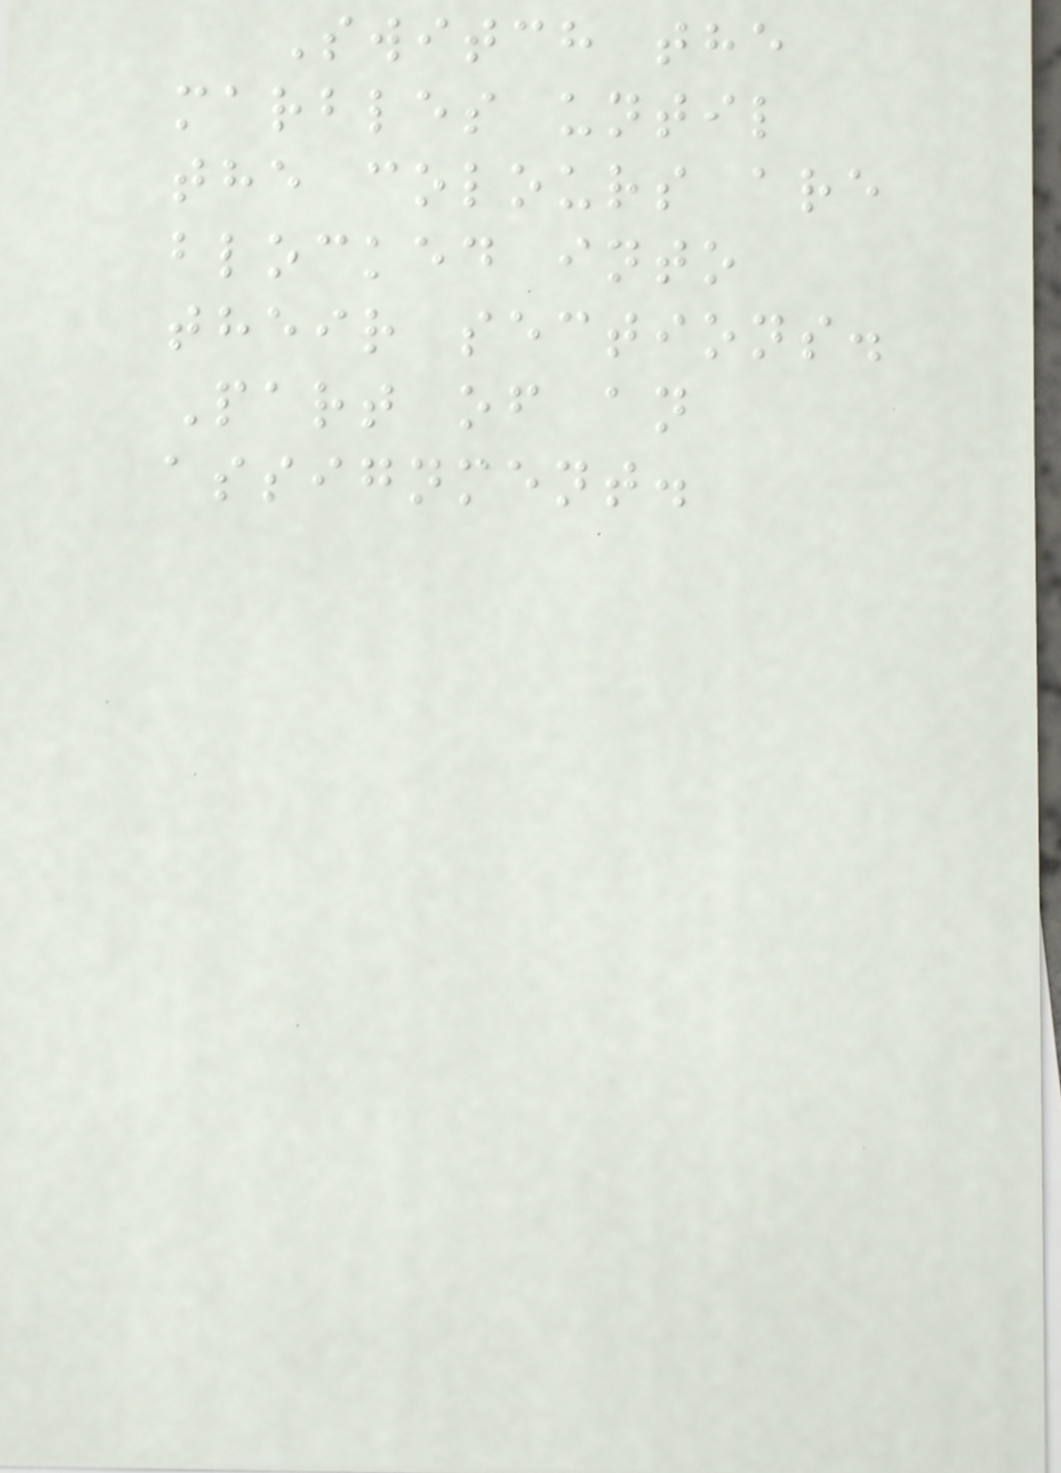Switch the
marbles until
the colours are
blocked into
their sections.
Part of an
assignment.
